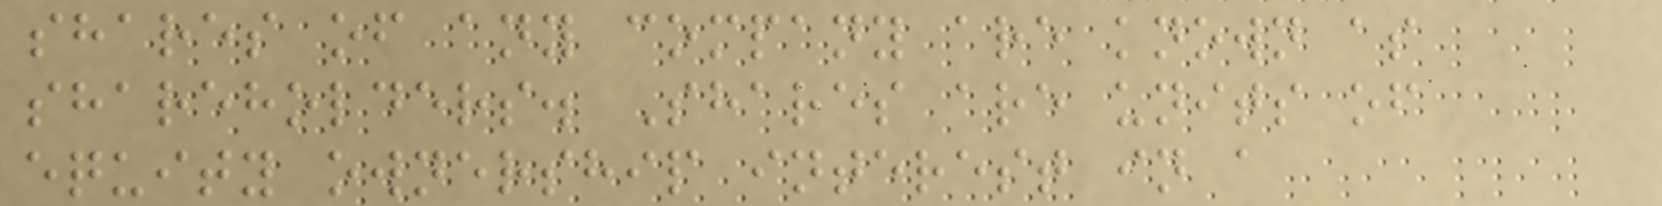shares of any company are known as
shareholders. Shares are units of
equity ownership interest in a
